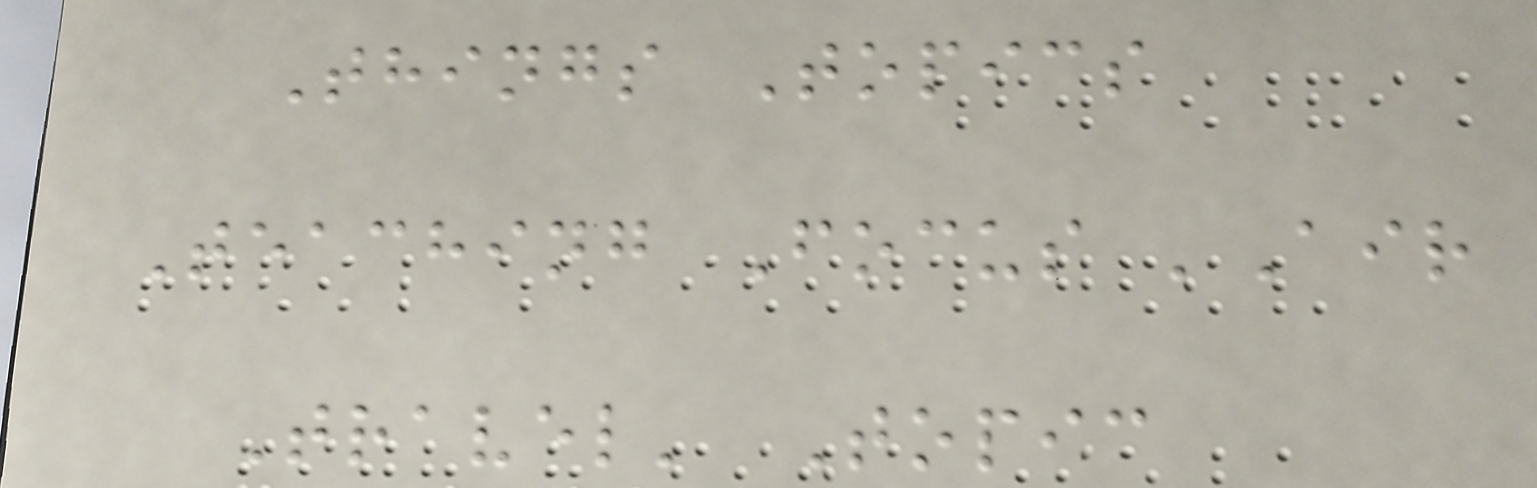Things Topics
Teaching Focus 'Air
Travel' Topic
